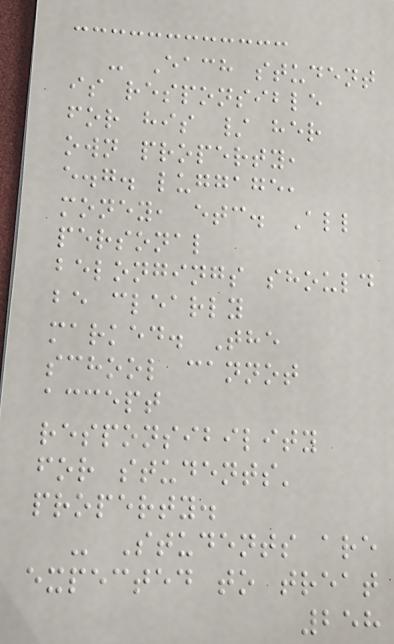- Each student
is responsible
for his / her
own property,
e.g. luggage,
money, etc. All
personal
belongings should
be clearly
marked. The
school cannot
accept
responsibility
for students'
property.
- Students are
expected to treat
258
